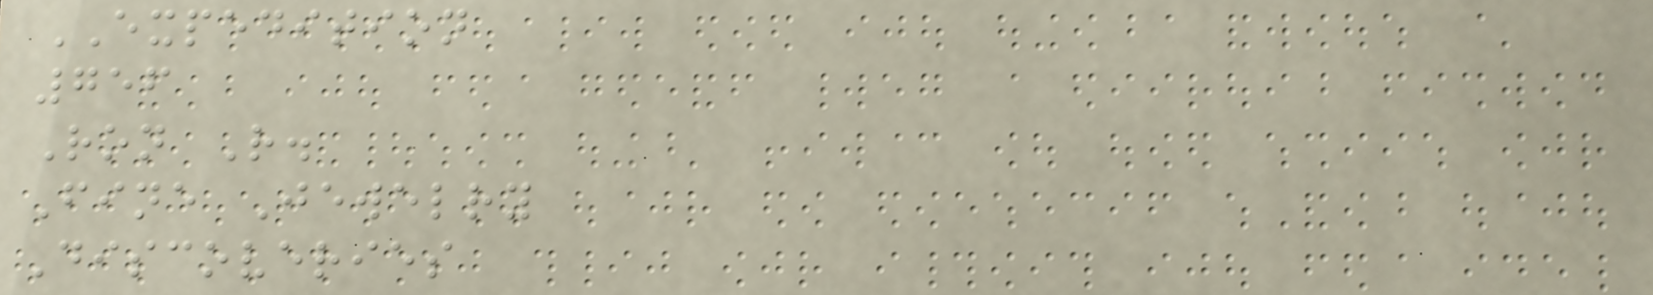EXPEDITION
756
Ron R.
Fine Jewelry
Discoveries
